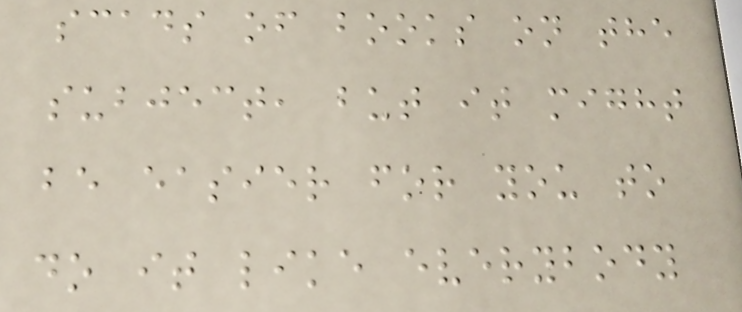scads of books on the
subject, but it might
be easier for you to
do it like everybody
